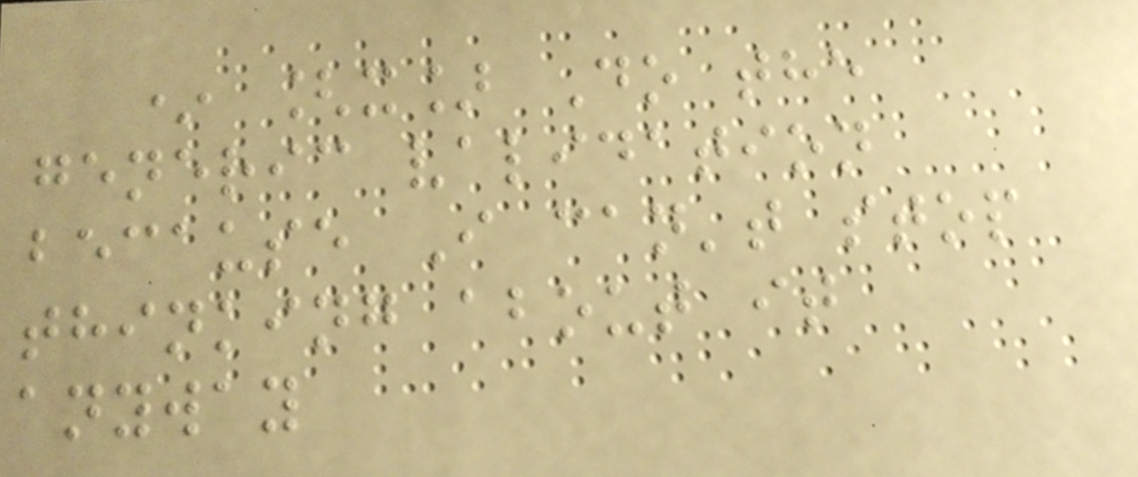* [x] Do the
generic validation
because I can't stop
thinking about it
anyway
